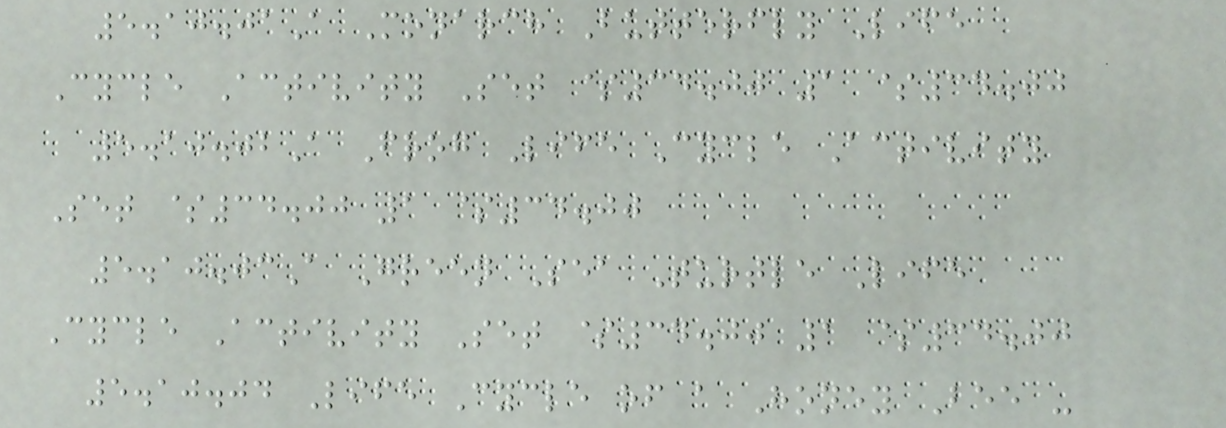5.10.01A Monarch Butterfly Life
Cycle Activity Set $34.00 1 $34.00
5.10.02A Frog Life Cycle Activity
Set $34.00 1 $34.00
5.10.03A Green Sea Turtle Life
Cycle Activity Set $34.00 1 $34.00
5.10.04 Life Cycle of a Honey Bee -
